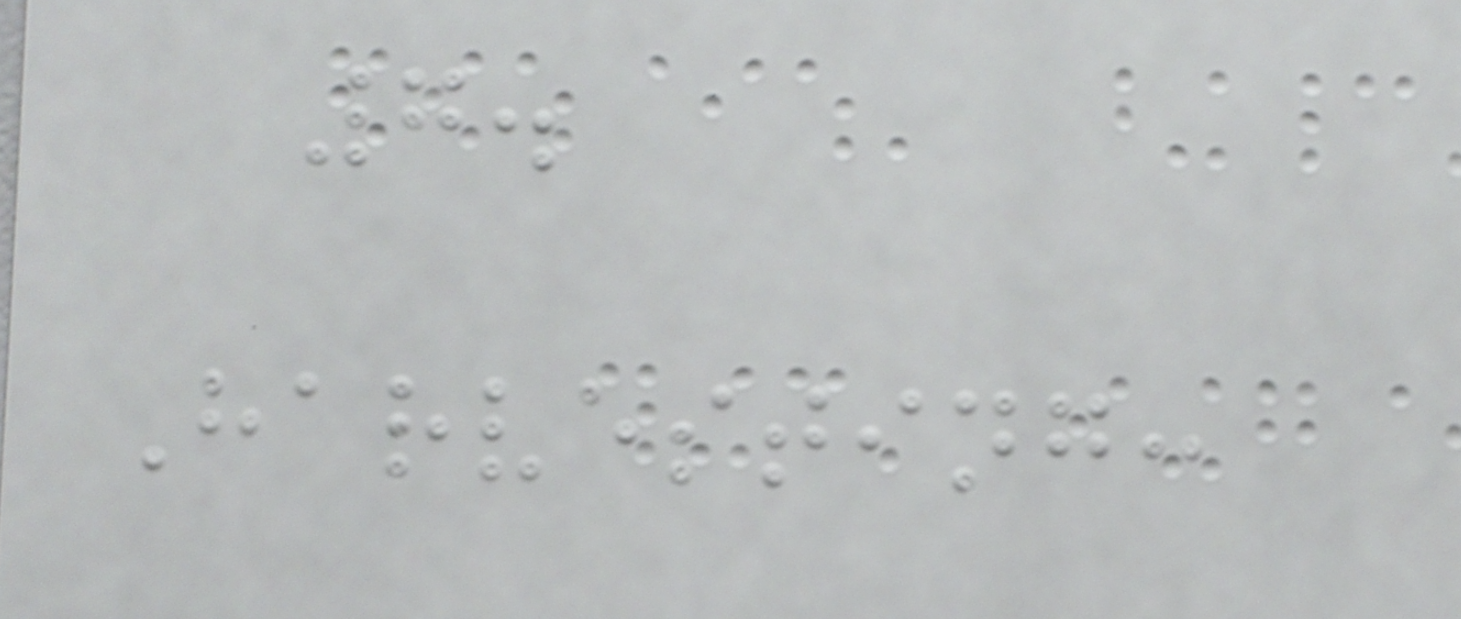7.
Harvesting:
